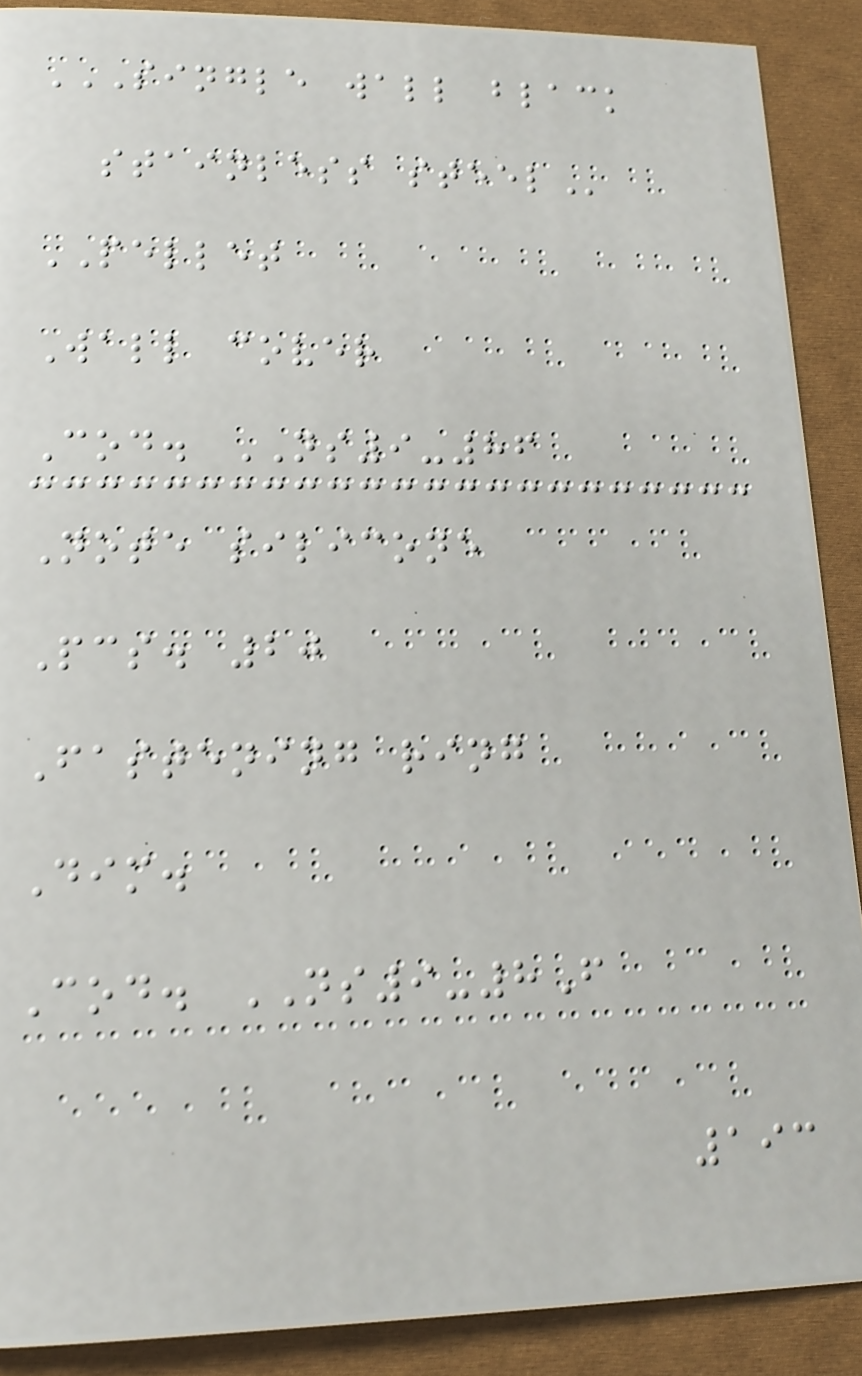SINGLE WALL BLACK
STAINLESS STEEL
PELLET
Wall cover
Cod. NS9-86
Note silicone
Pcs. 20
Fastening ring
Dim.
Cod. NS9-8F
193
